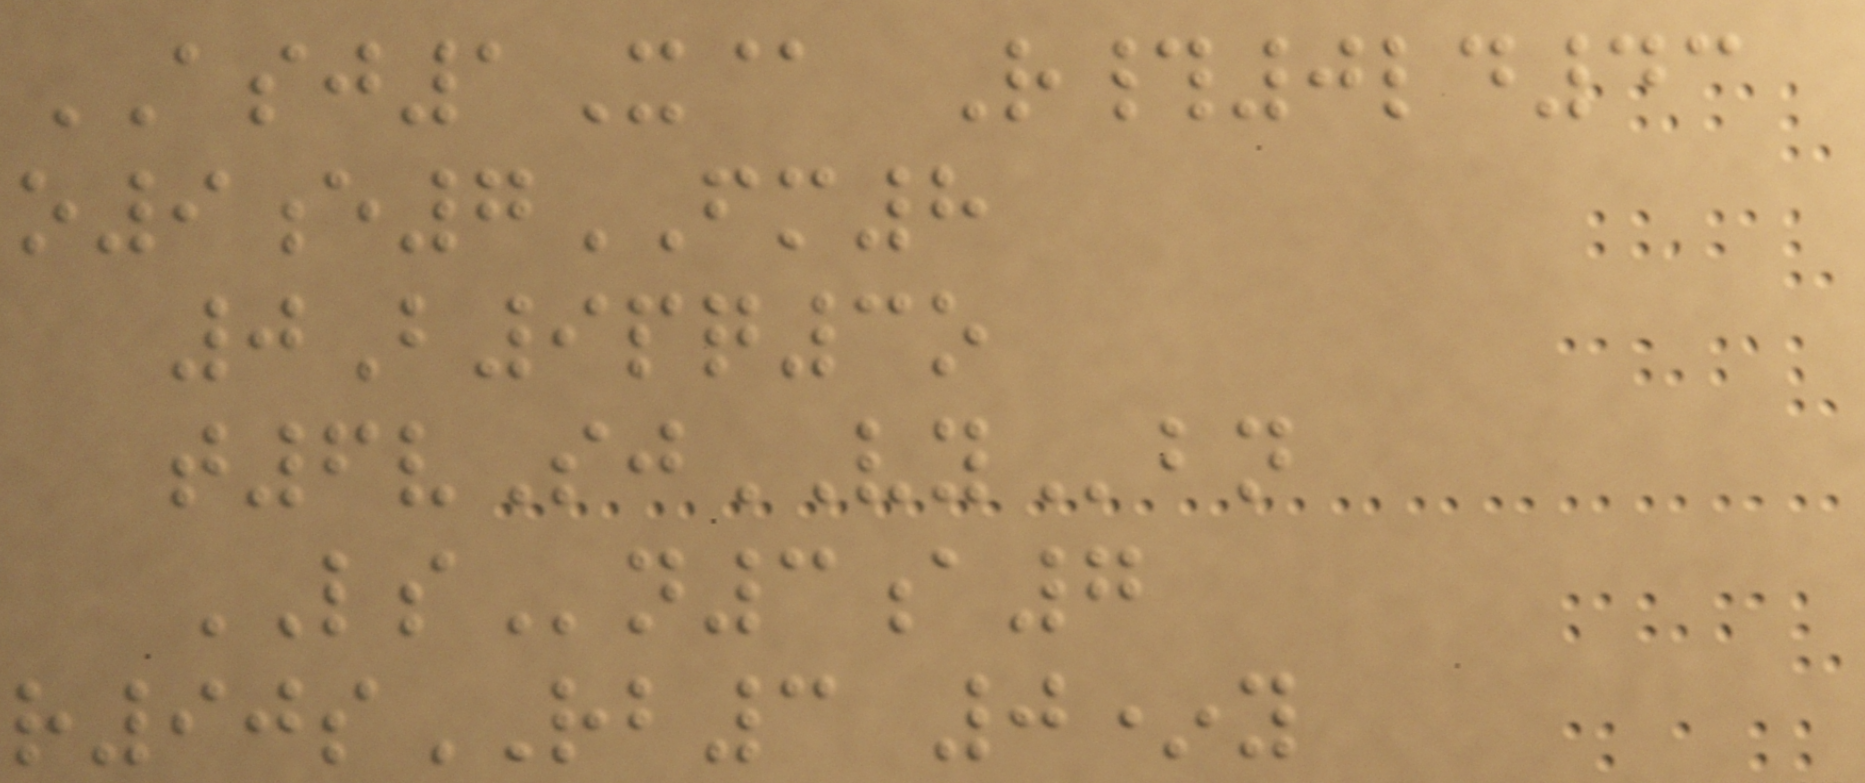ASJ1X@ R#0ld43
o9e7FM8
0B9pq3o
t6vSjVYbn
LSn3a7
r90sRB3 0*y
